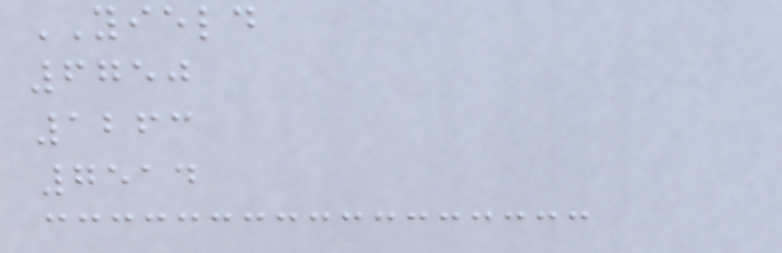YIELD
6750
1263
7514
